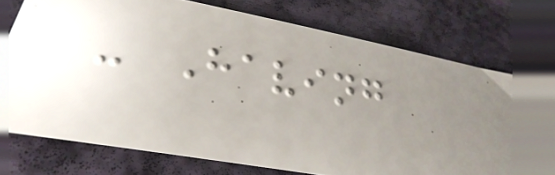- Having
